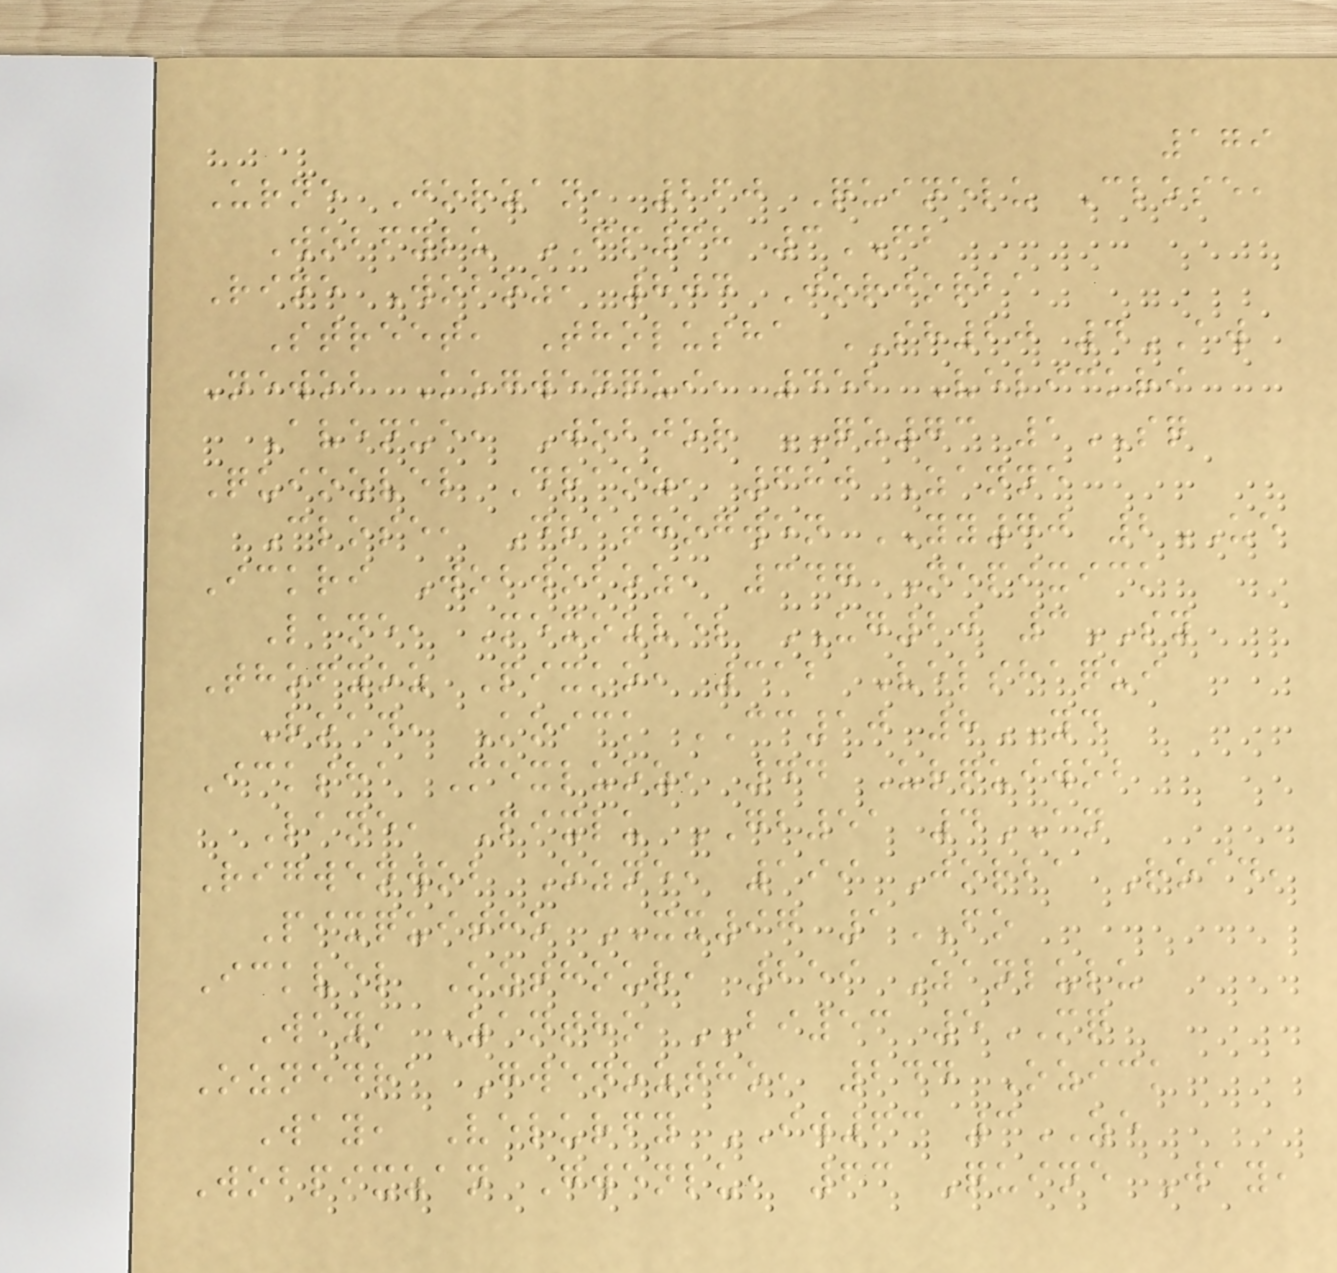179
Urne Jorzan, 260 Quinelu Close,
Wobfylu FP68 3FB
Rine Woboz, 804 Jorjorba
Street, Tholusha SH20 4AW
Newob Kogwenqui, 452 Velickri
Avenue, Wobjor QZ73 1SQ
Quiozvel Draoz, 680 Zanne
Close, Drathogwen YY70 2UE
Ickri Wobwoboz, 347 Nepixick
Lane, Mexozvel UG20 3SY
Thofyoz Pixko, 312 Velshaqui
Road, Koick CC10 8YD
Icksha Mexluoz, 44 Urquiwob
Lane, Pixlu GB51 4AN
Rigwenwob Ozne, 199 Jorba Road,
Pixquitho XX97 1FO
Ickvel Ozthour, 259 Zanlulu
Way, Zantho BI53 5MQ
Oznedra Gwenoztho, 244 Ozick
Way, Velurfy IW63 3ZE
Wobpixzan Gwenlu, 63 Quine Way,
